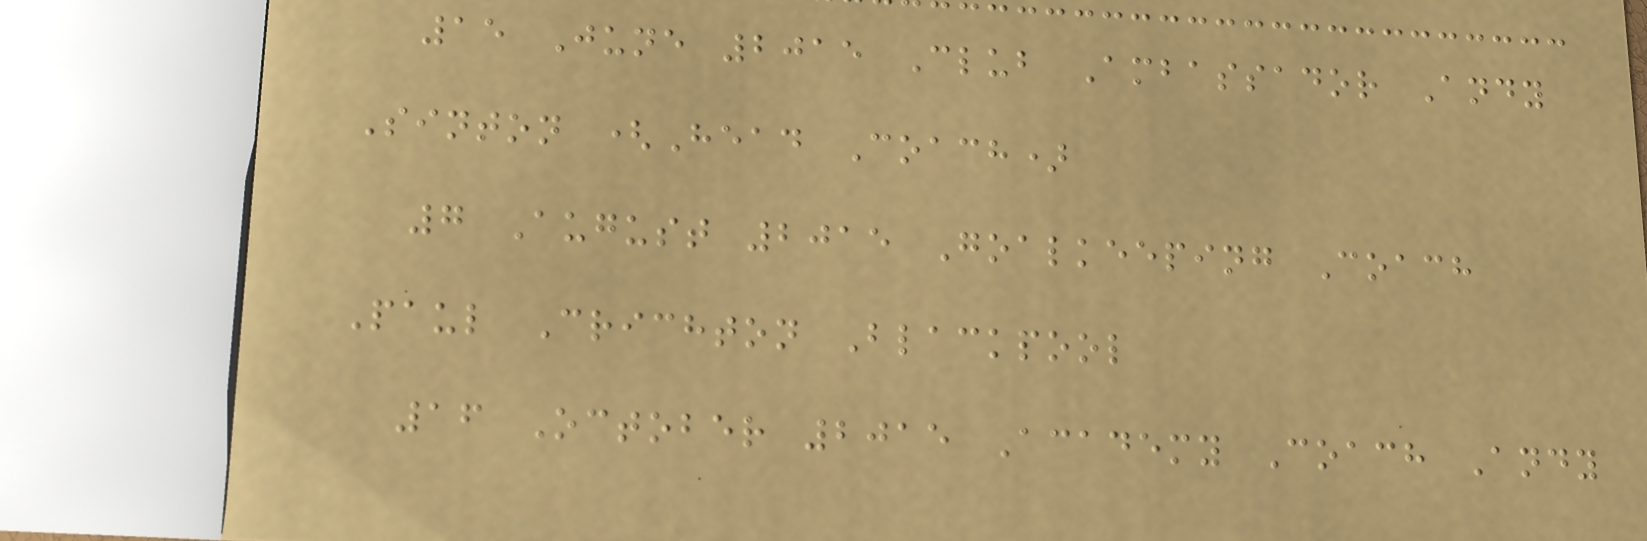15 June 2015 Club Ambassador Andy
Sinton (Head Coach)
7 August 2015 Goalkeeping Coach
Paul Crichton Blackpool
16 October 2015 Academy Coach Andy
